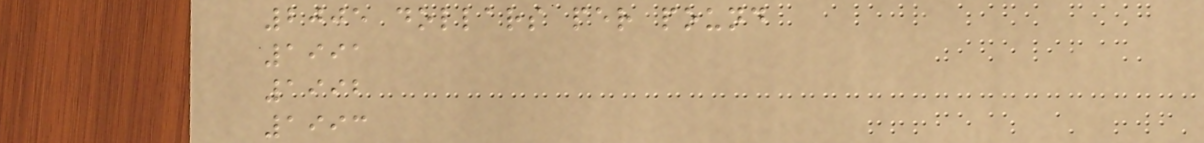2005 dollars per pound
1991
1992
1993
